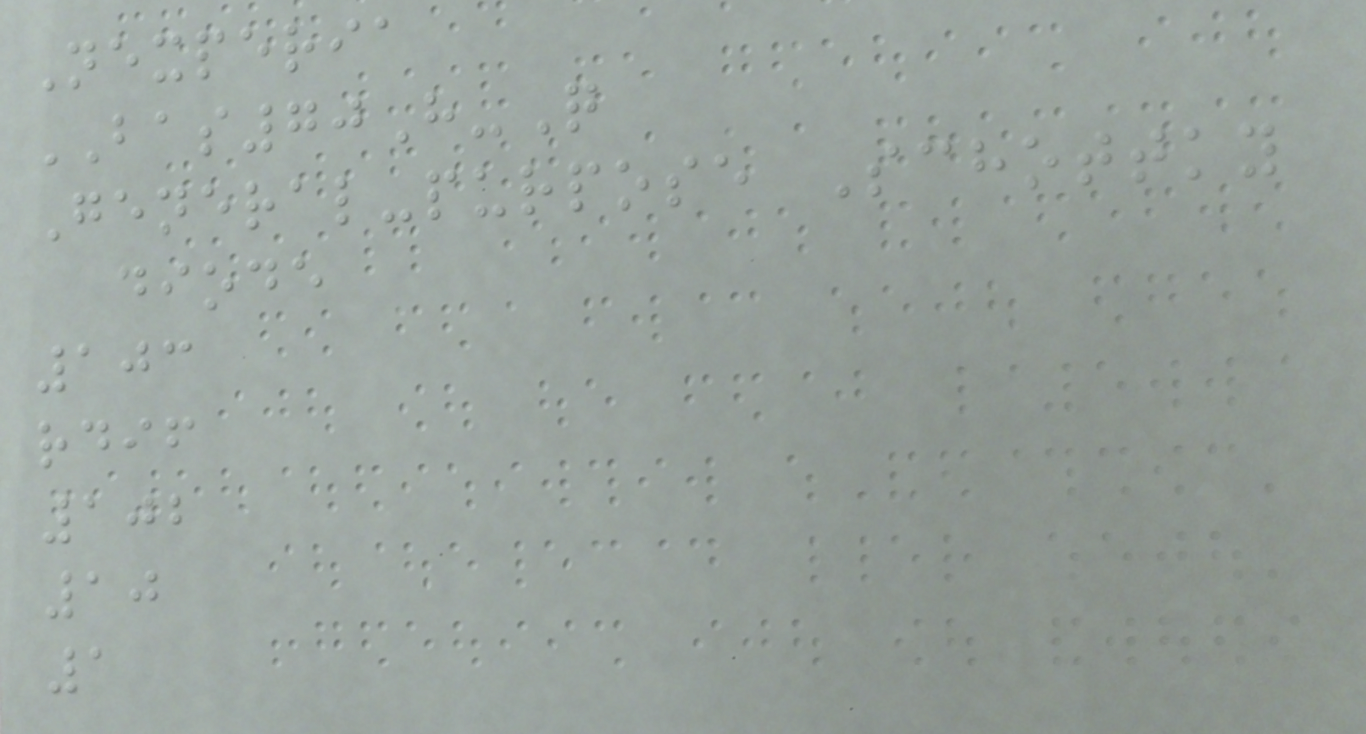Nexperia
BAS70H-Q
General-purpose Schottky
diode
103
rdif
102
10
1
